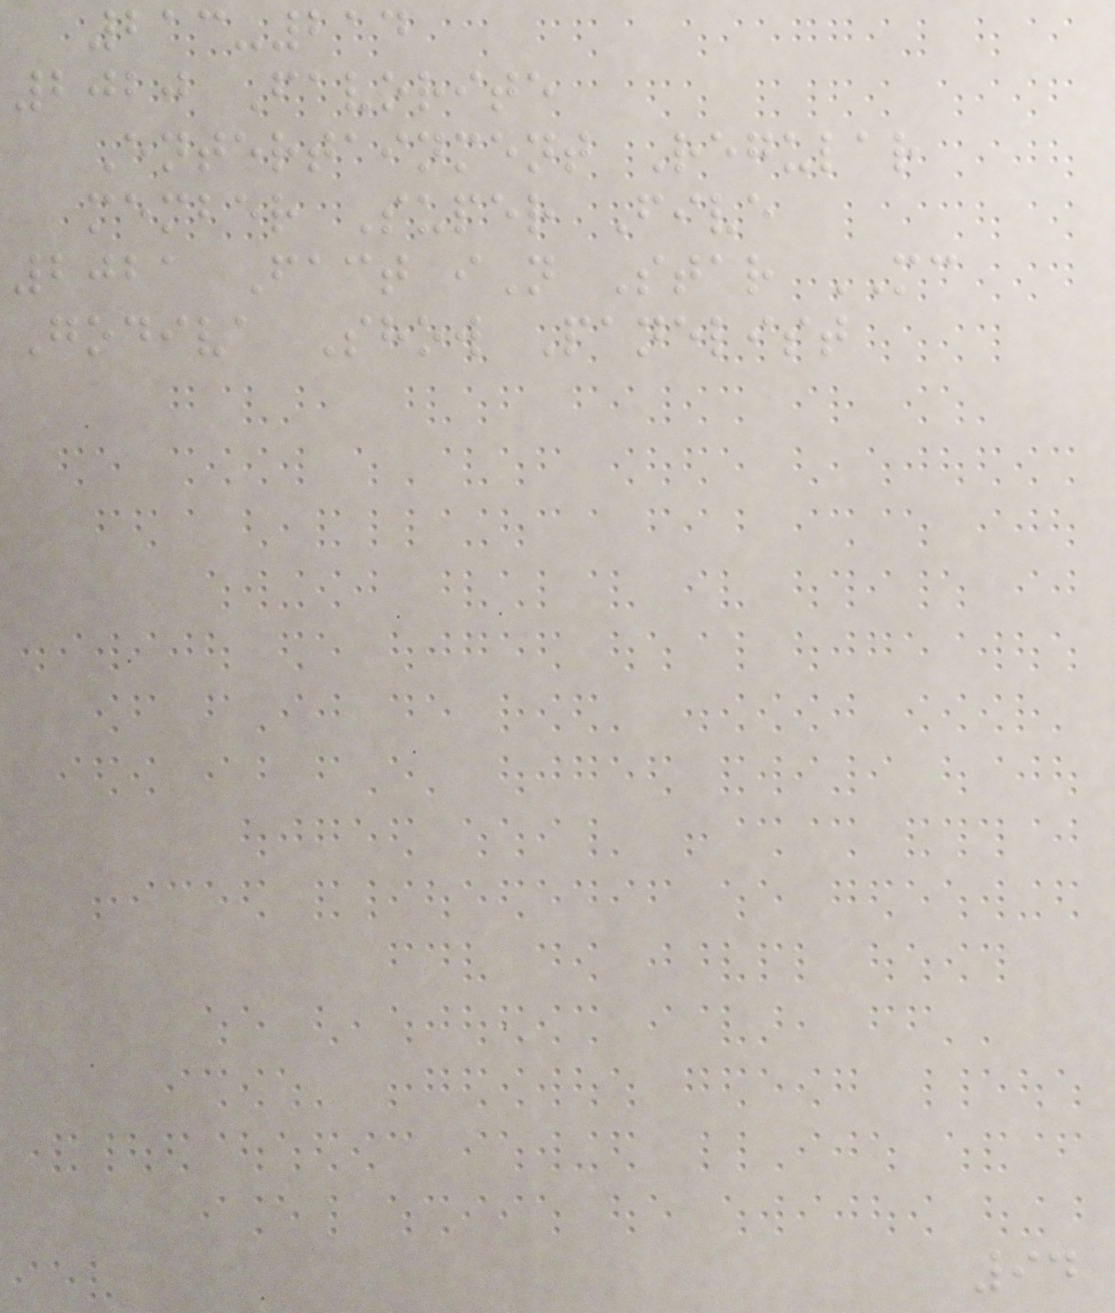213-214
2020 Favorite
Entertainment Regular
member Super Five
2021 Fact iN Star MC
Godiva Show Panelist
94
